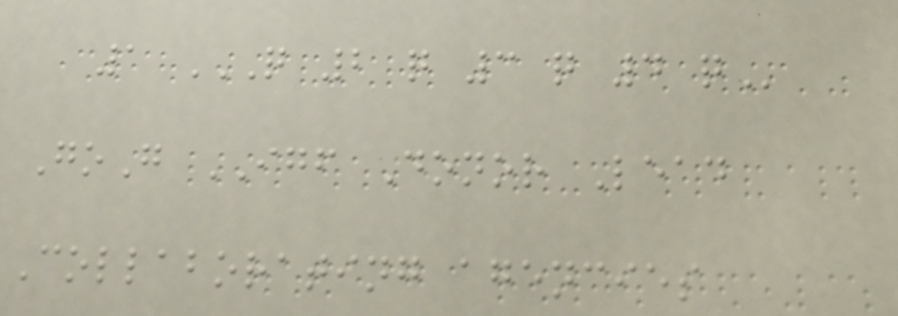1 Q 2 Q 3 Q 4 Q
GoG IGF Donor Lead
Collaborating agencies
